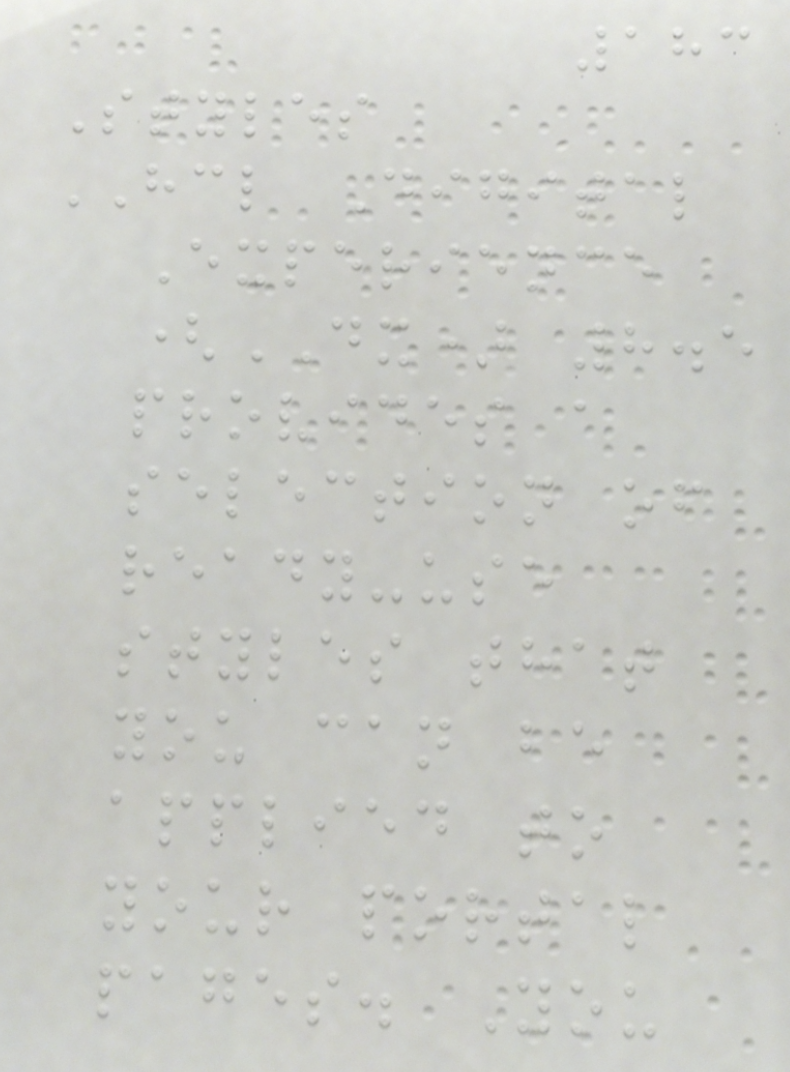183
Styles
HCL Digital
Experience
(DX) 8.5
provides a
selection of
ready-use
styles that
you can be
applied to
your portal
pages. You
